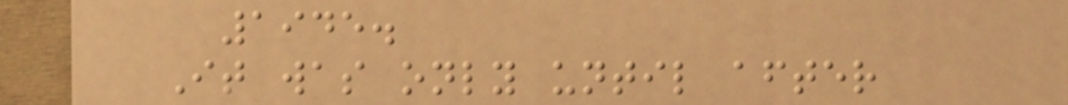1945.
It was only until after
